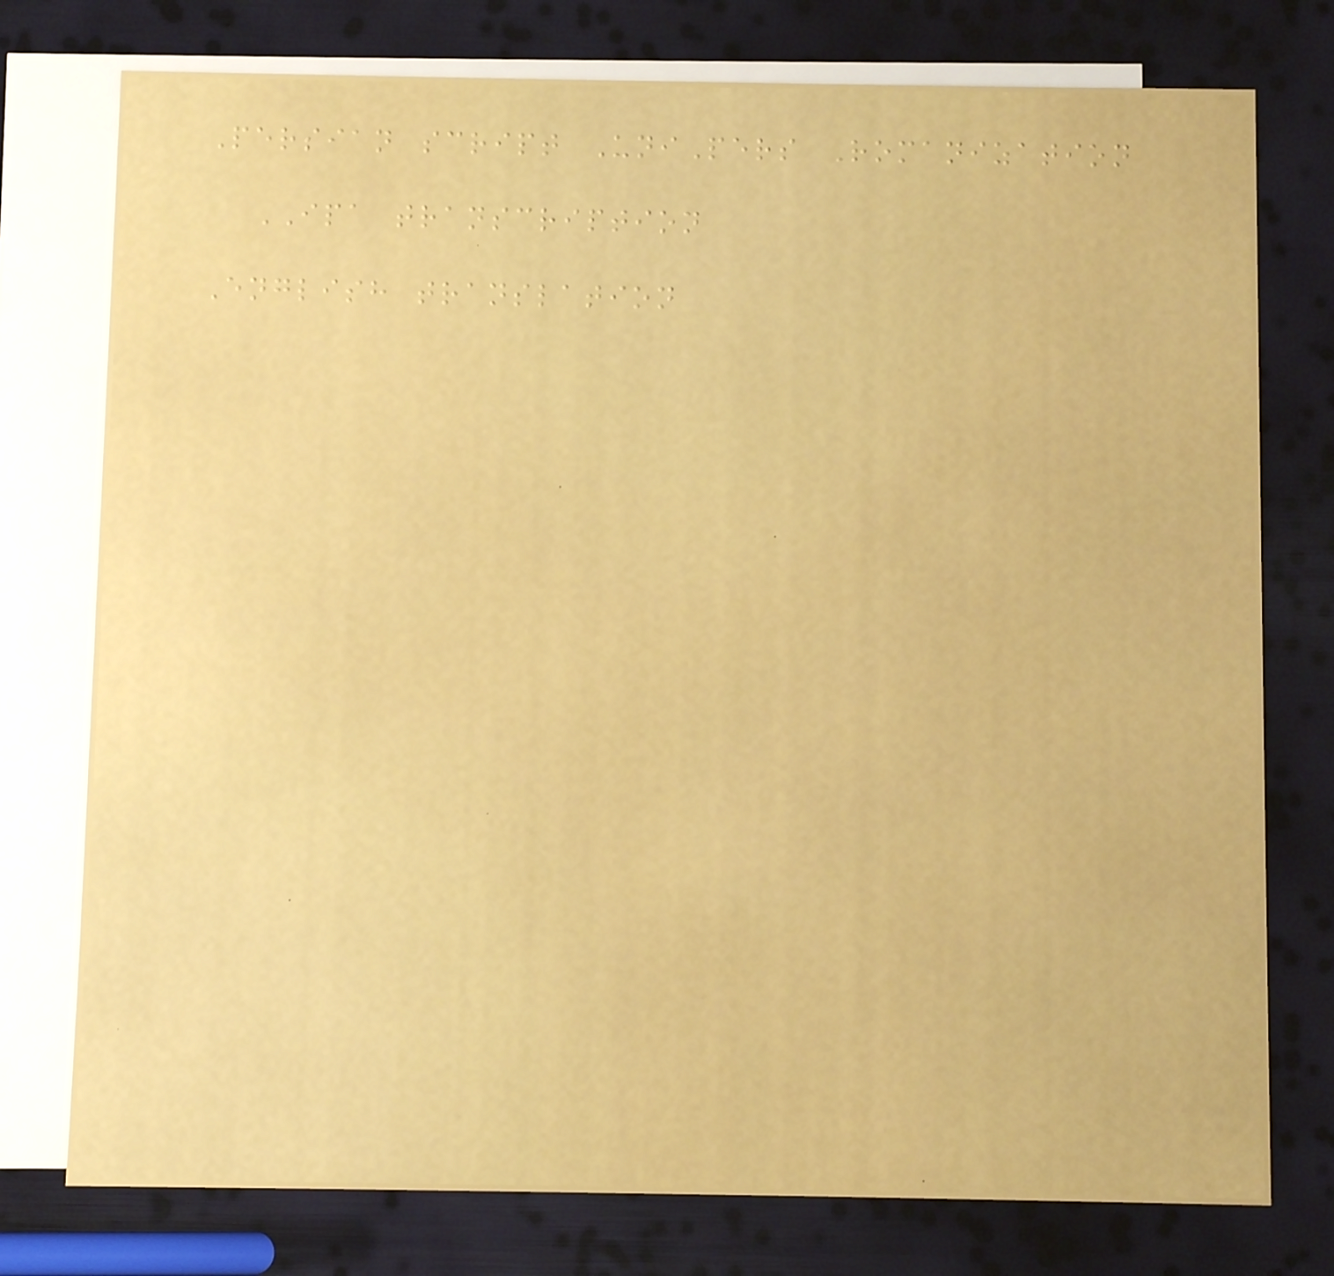Persian script UniPers Romanization
IPA transcription
English translation
